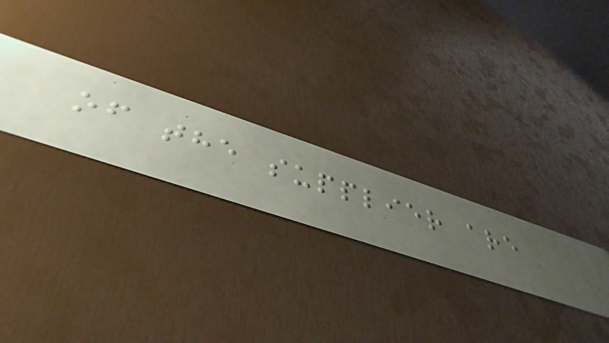of the supplier are
